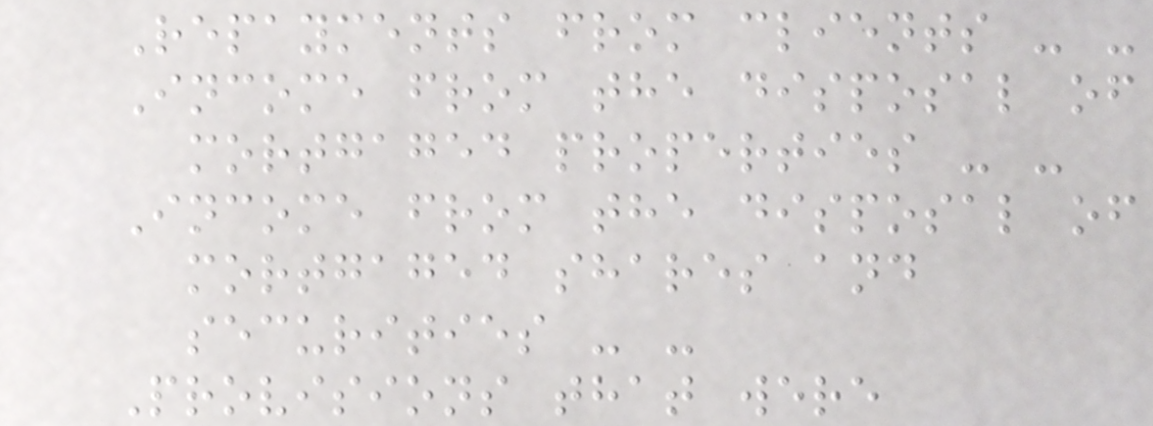Repayments from clients - -
Income from the disposal of
mortgaged properties - -
Income from the disposal of
mortgaged shares and
securities - -
Provisions that were
